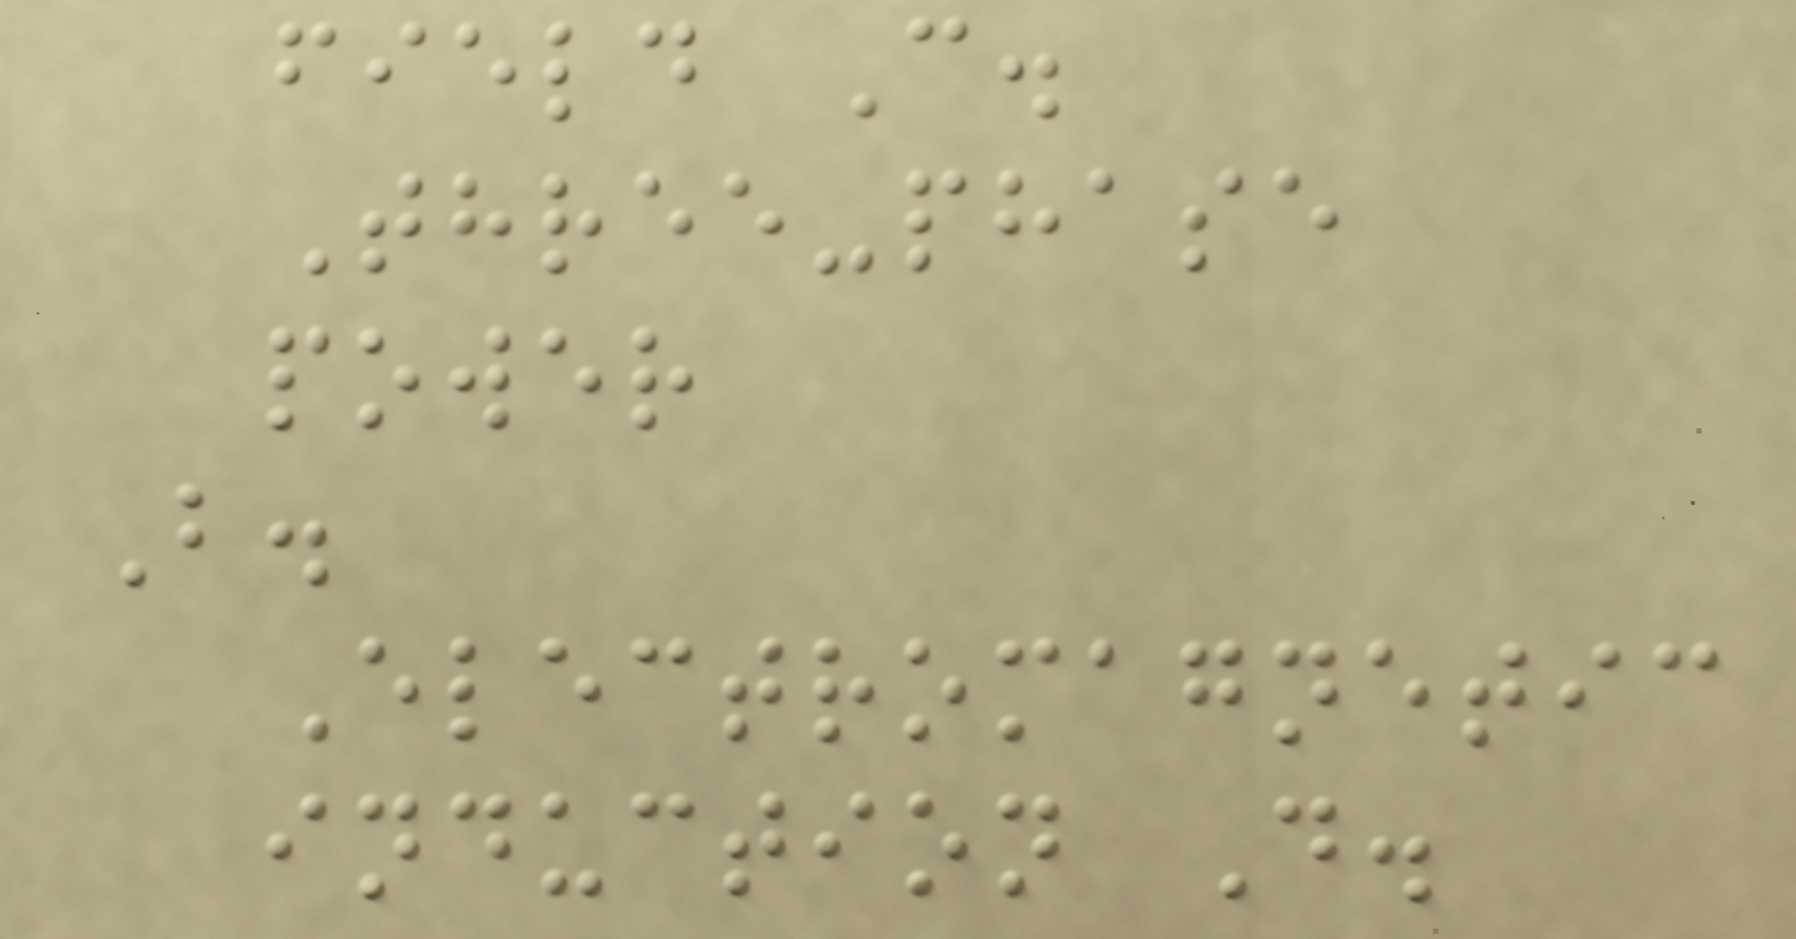field C.
Three-phase
power
B.
Electromagnetic
induction D.
